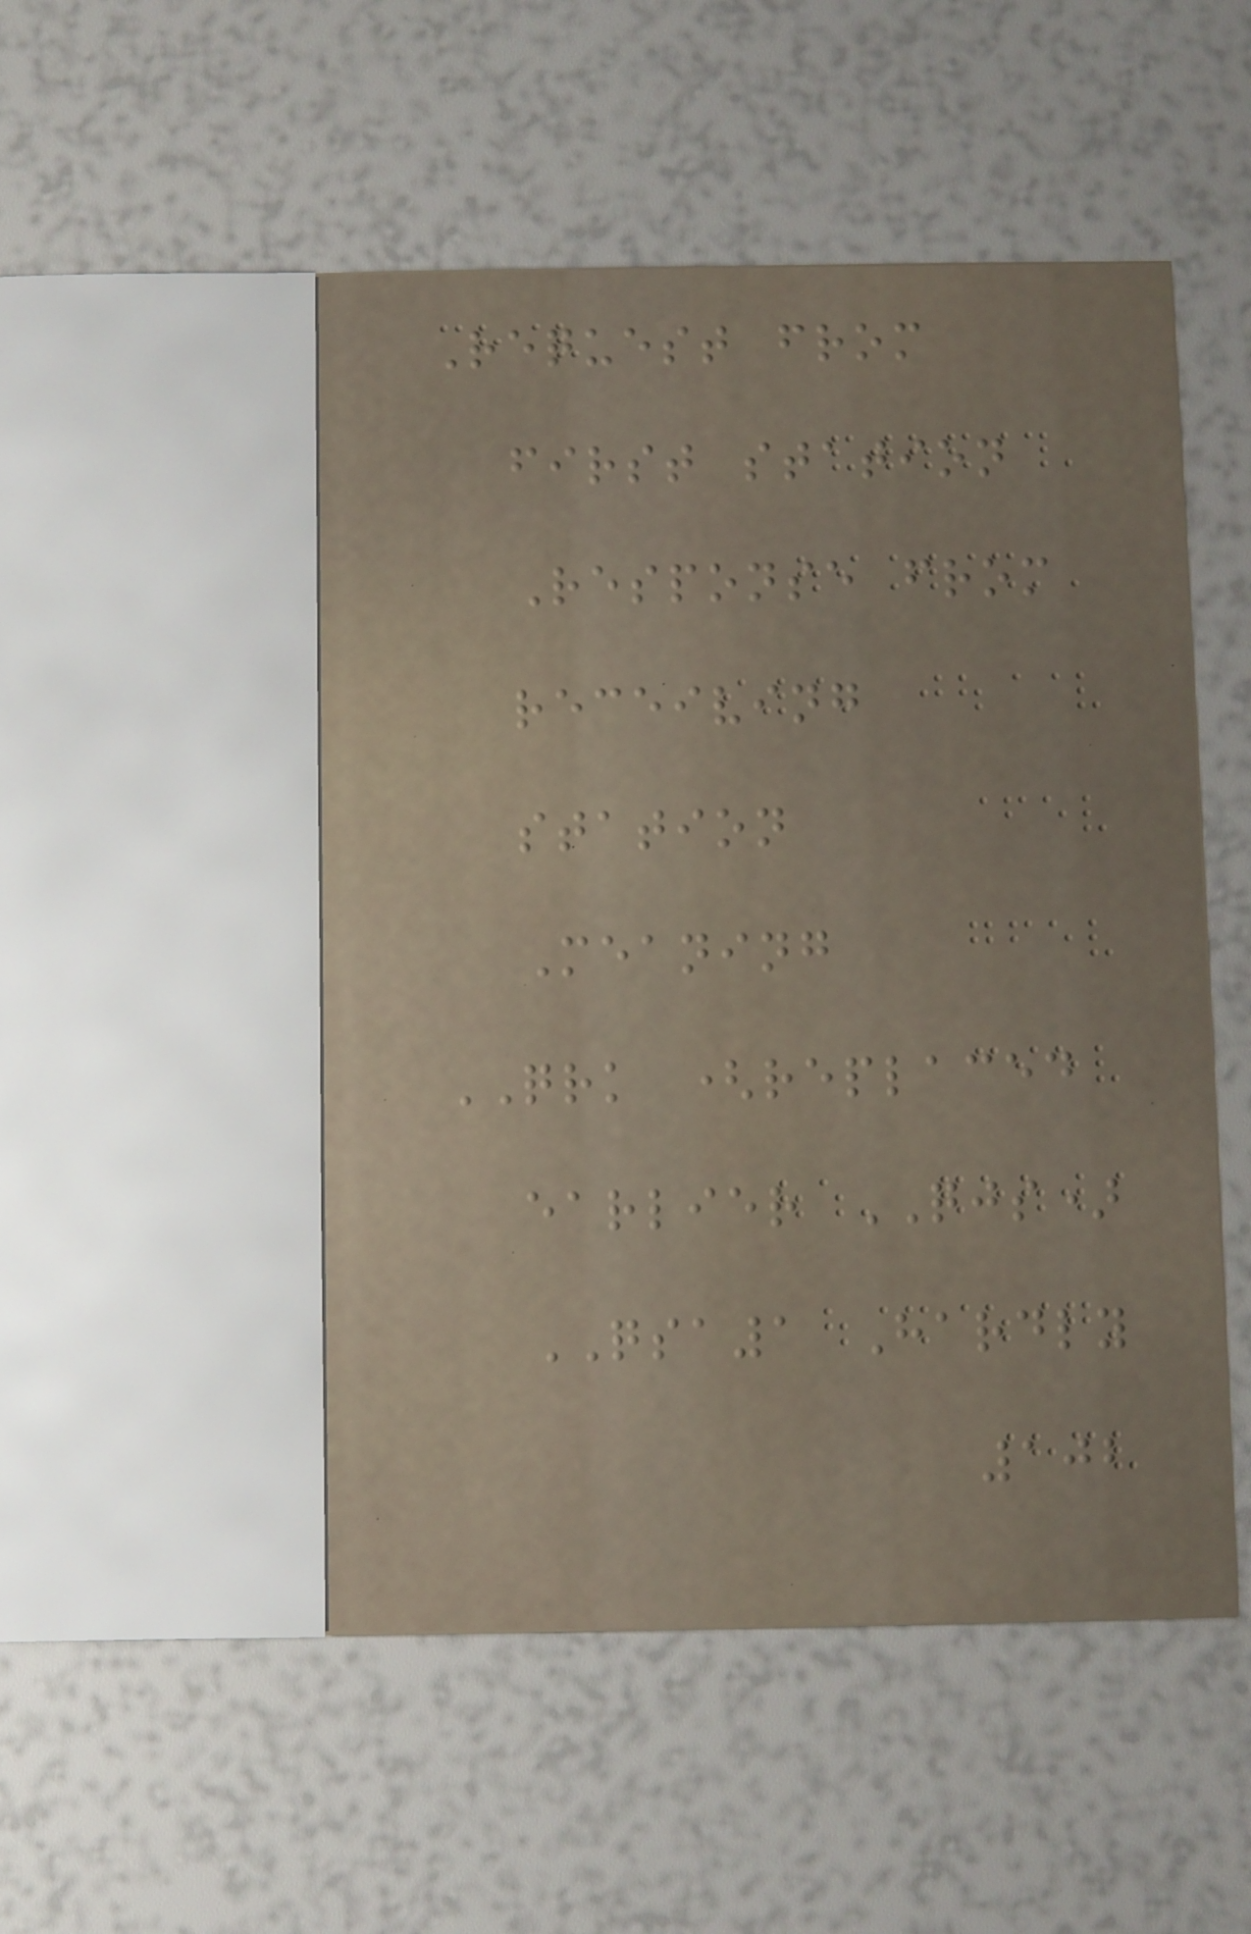Request from
first station
Response from
receiving
station
Meaning
QRK (replaced
earlier QJS)
QSA1 Hardly
102
